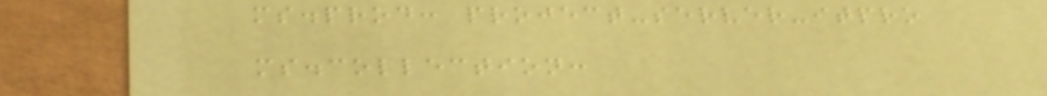ms.prod: project-server-itpro
ms.collection:
